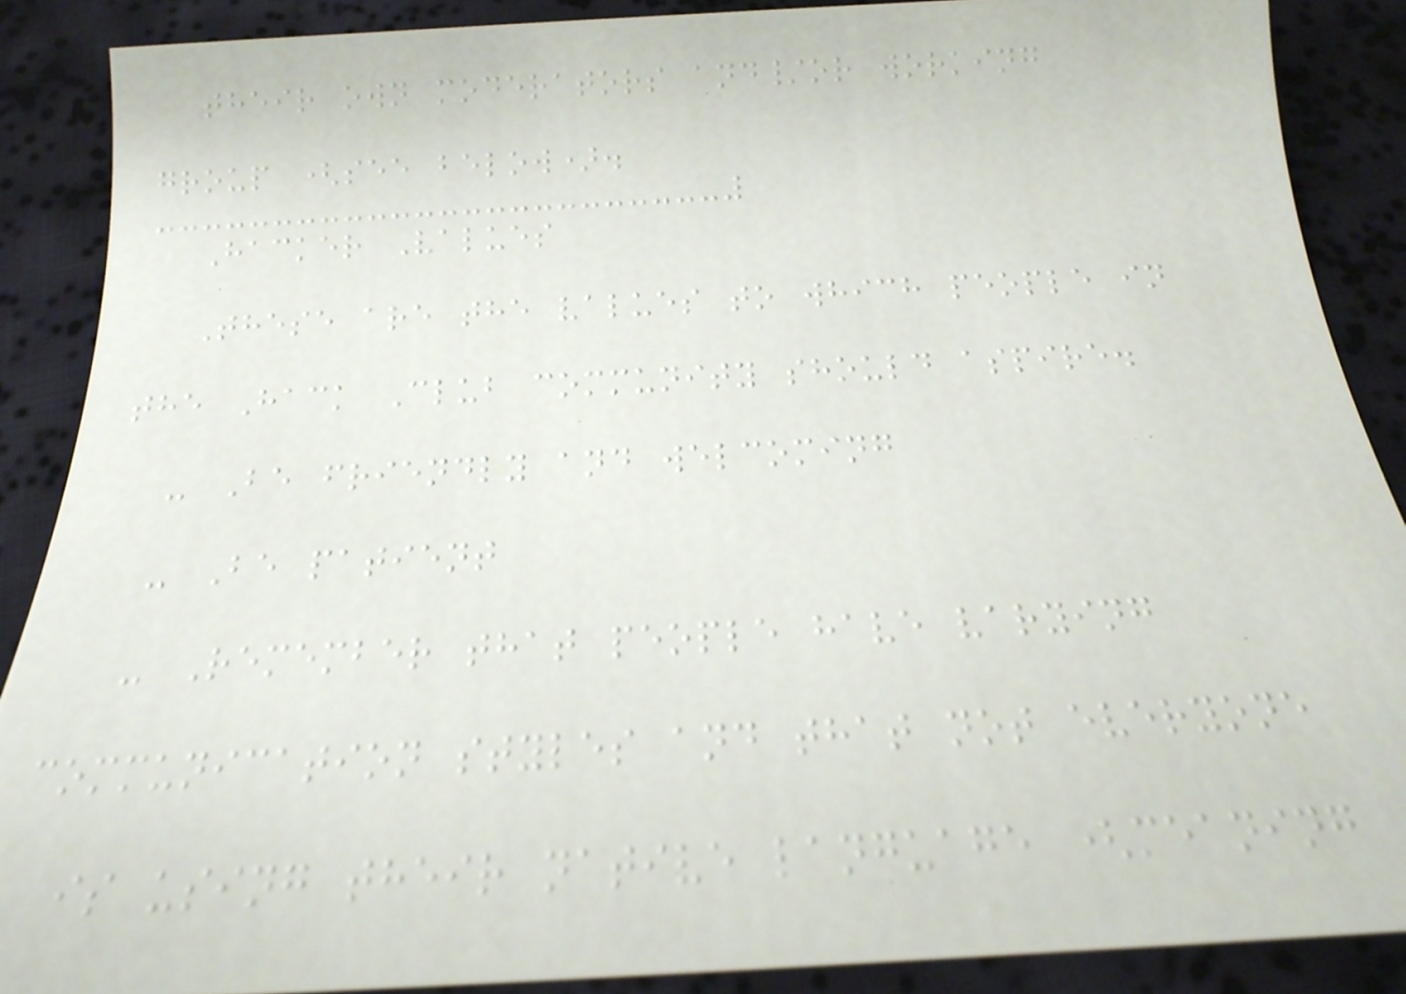their own moderators and/or working
group (see below).
Hacker Values
These are the values to which people in
the Hack Club community should aspire.
- Be friendly and welcoming
- Be patient
- Remember that people have varying
communication styles and that not everyone
is using their native language (meaning
